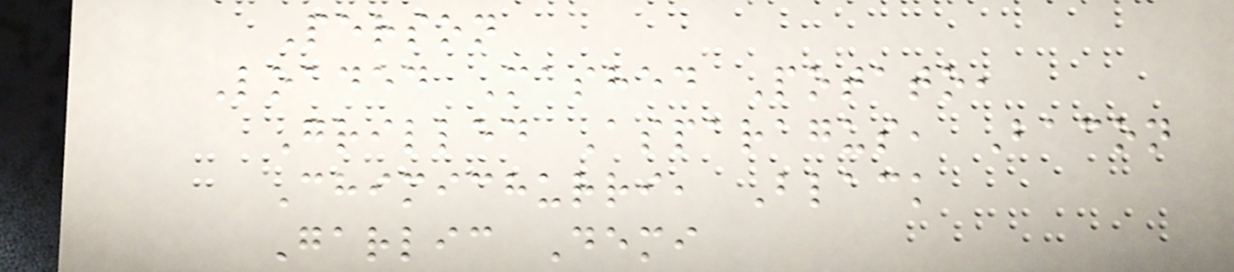Person
Loaded Mashed Potato,
Grilled Asparagus, Bacon
Chimichurri, Black
Garlic Demi
